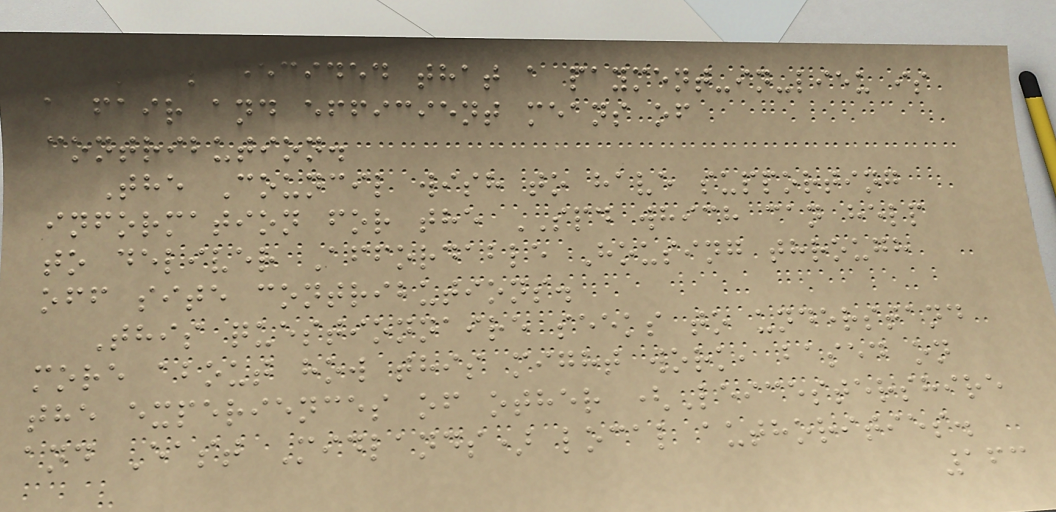it is decided that a payment-in-lieu is
a fair and efficient means of
contribution.
The Council wish to have supporting
information for the SPD which can help
to deliver Affordable Housing through
off site contributions.
This questionnaire seeks to understand
more about how this might work, based on
the experiences of other (Leicestershire
and East Midlands) local authorities.
163
